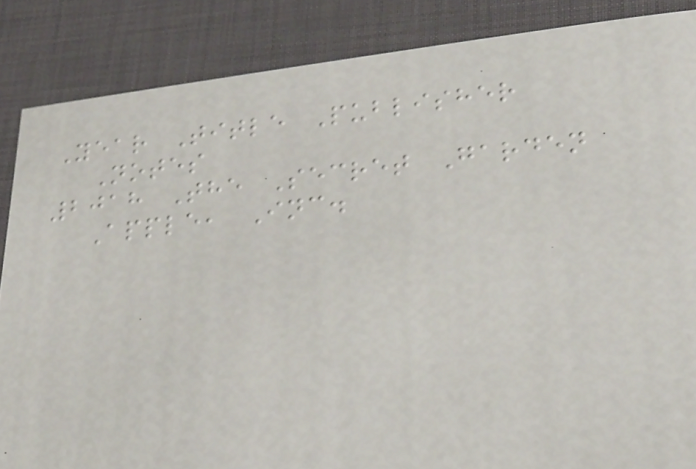Year Title Publisher
Notes
2018 The Secret Garden
Apple, Inc.
